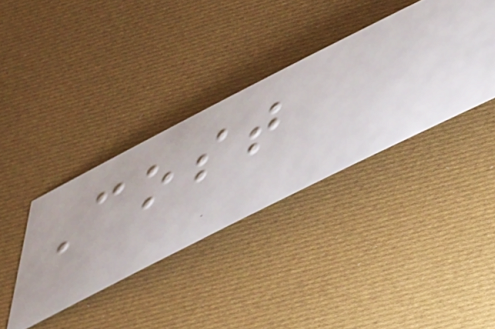Cost
